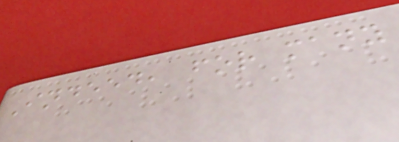Indeed, for many
